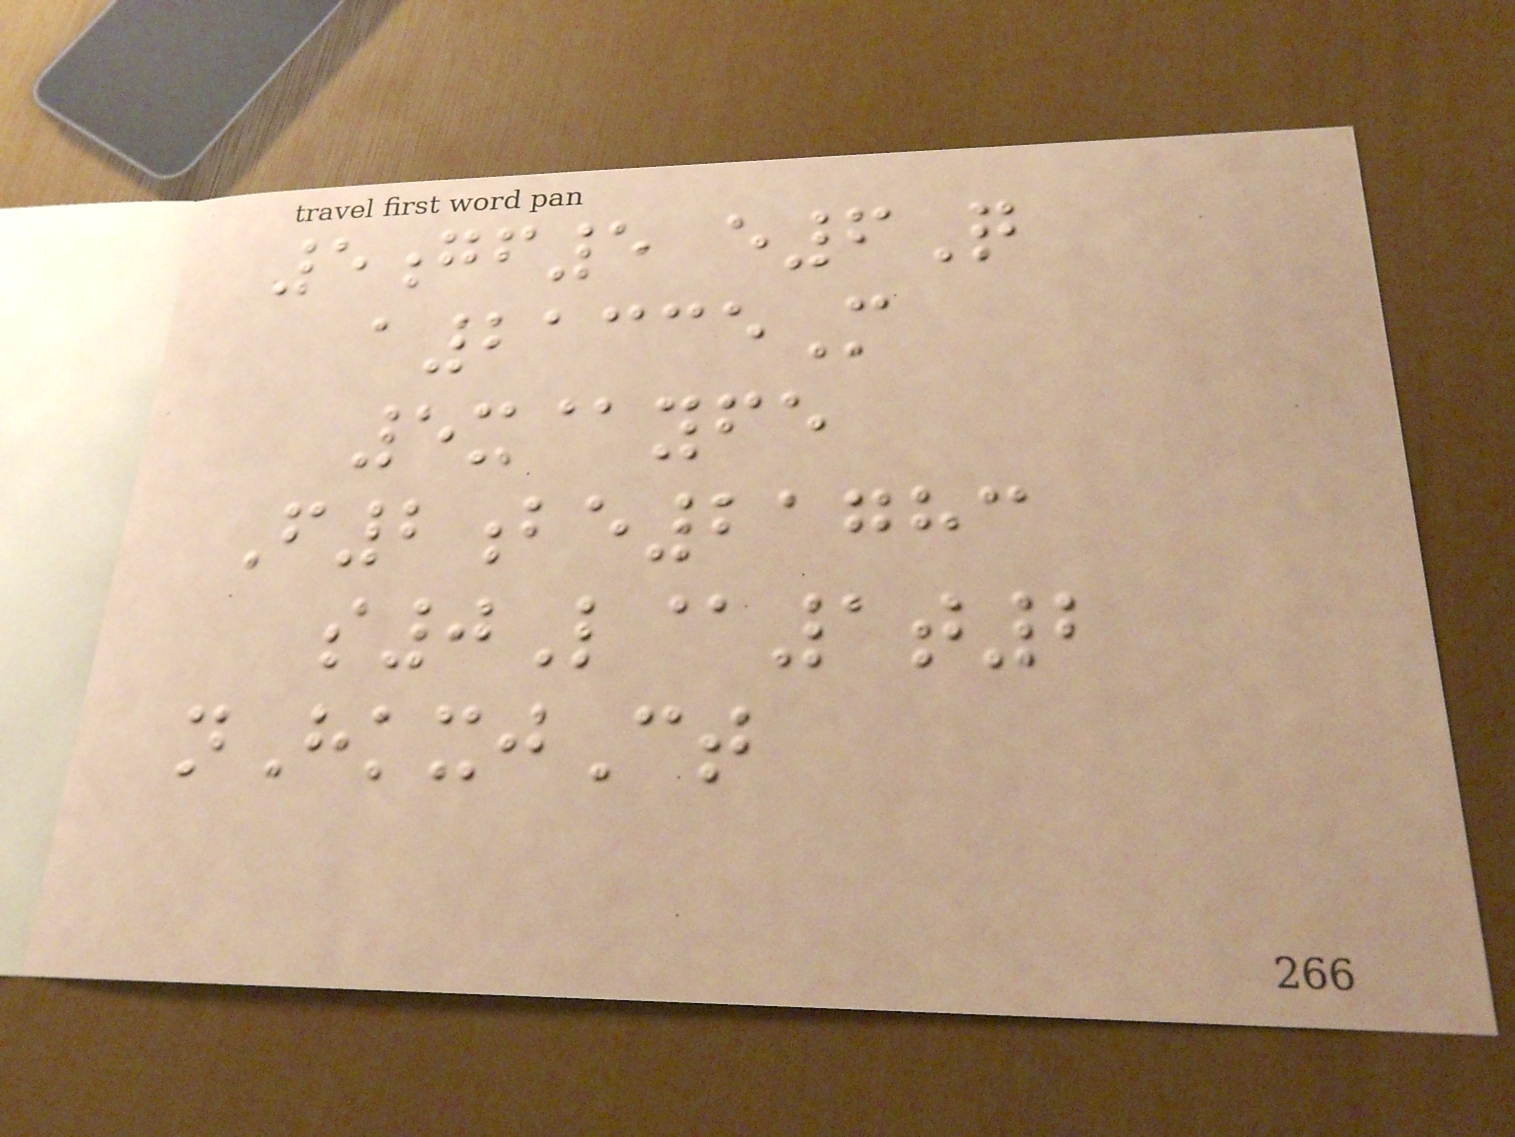5gf5 e6Q
a21335M
5x@yfe
F2be21783
s0L@1t2
nHkxjCt
